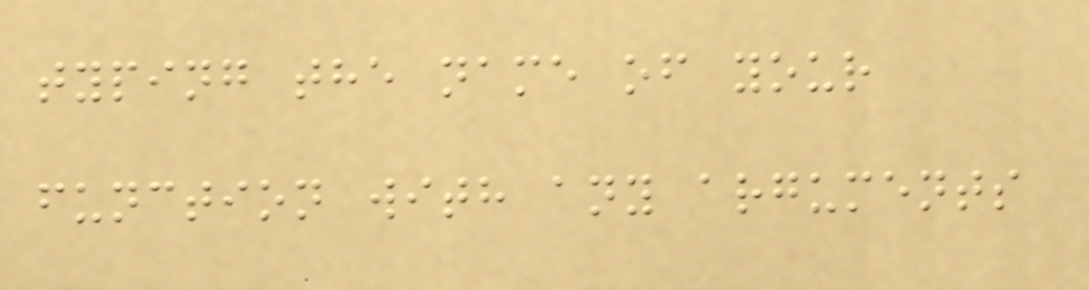typing the name of your
function with any arguments
